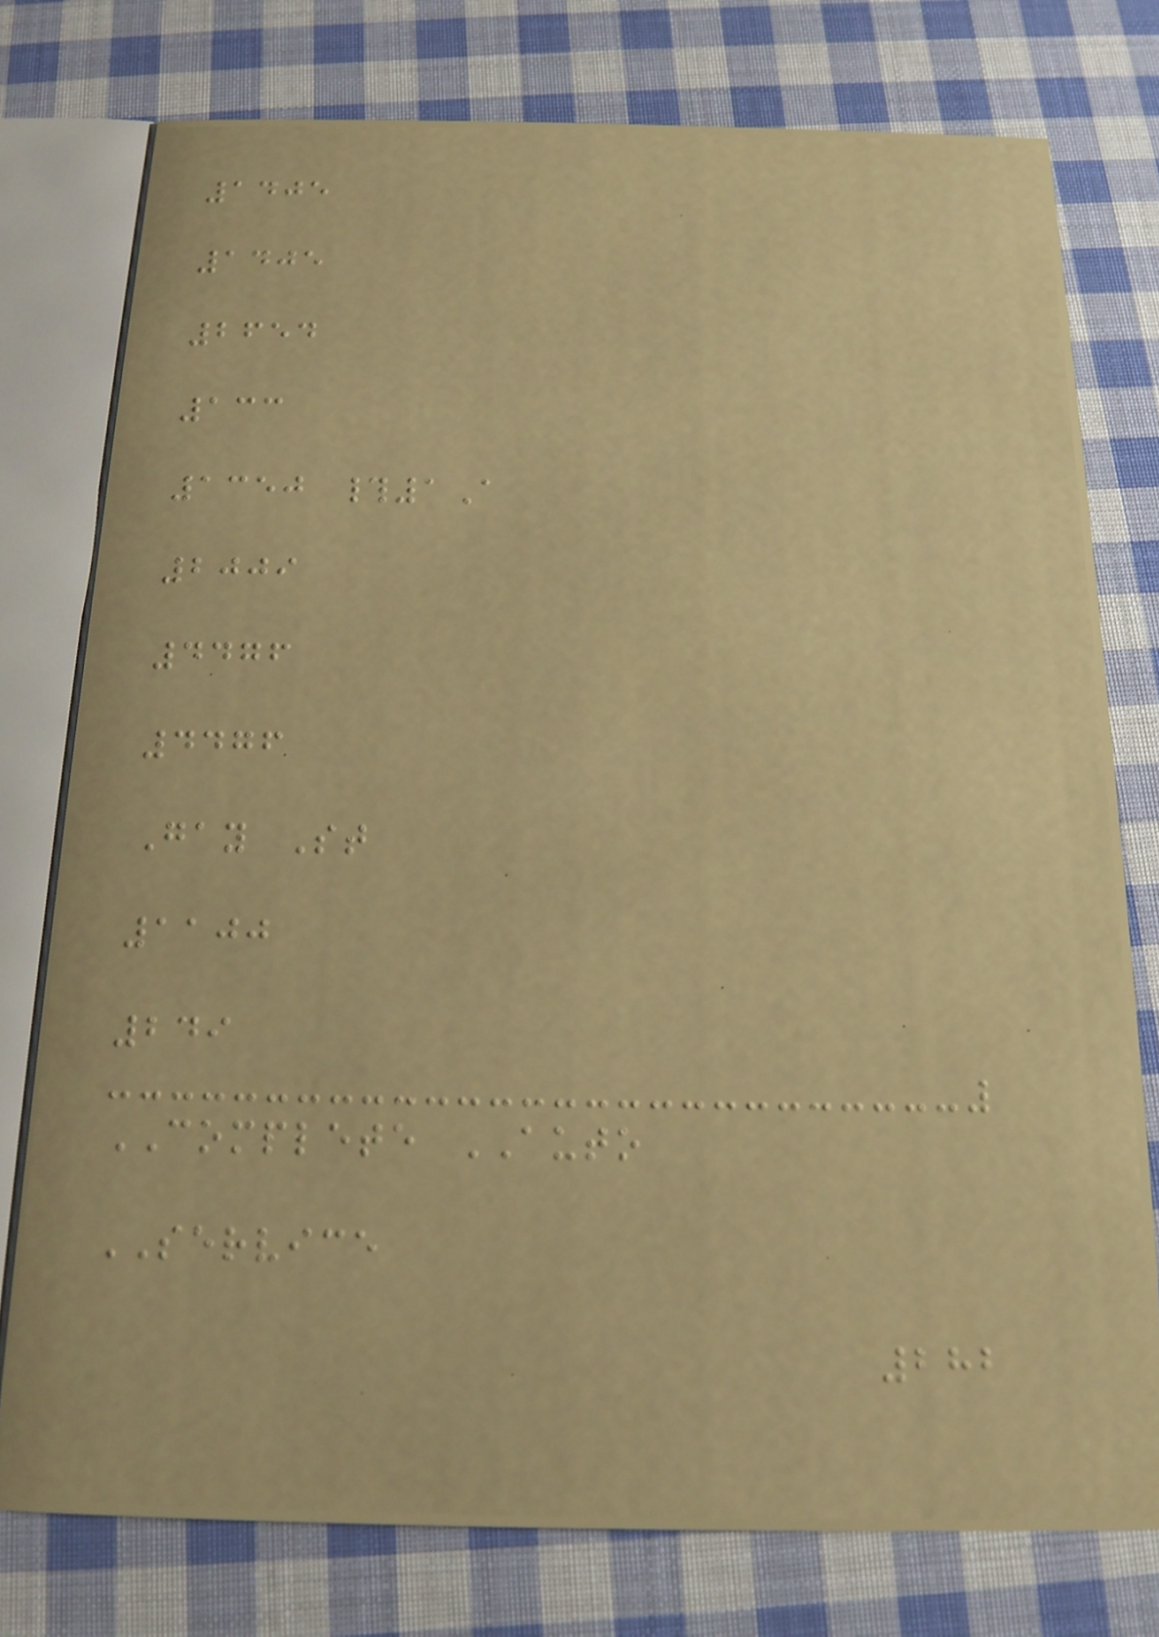1405
1405
2654
133
1350 #1A
2009
4476
4476
Gay St
1100
249
COMPLETE AUTO
SERVICE
282
